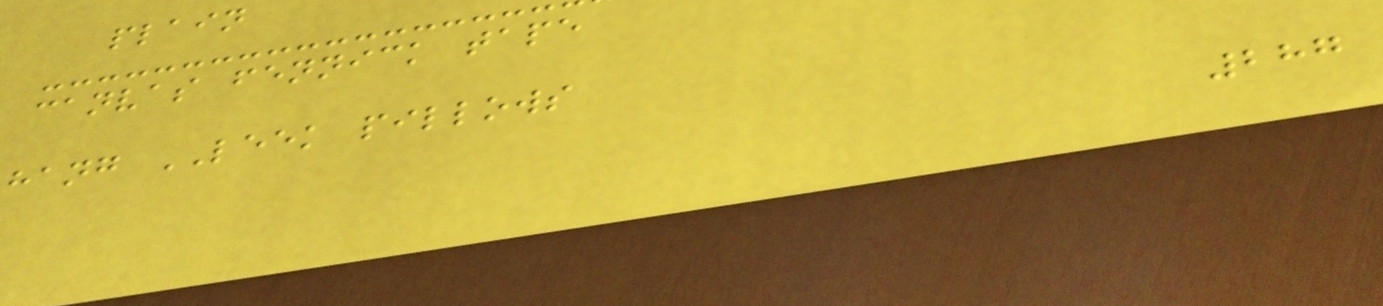plain
canvas fennick tape
hang LEEK pillows
287
